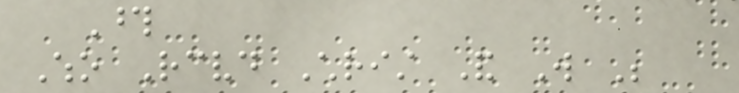Those
Who Received Christ And Will Be
